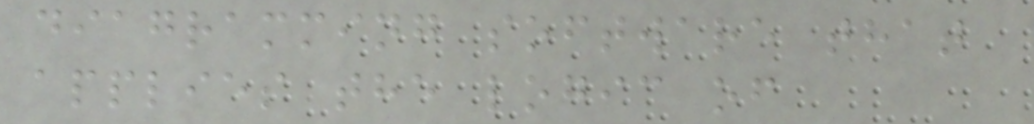diagramming software that
applies the logic of
